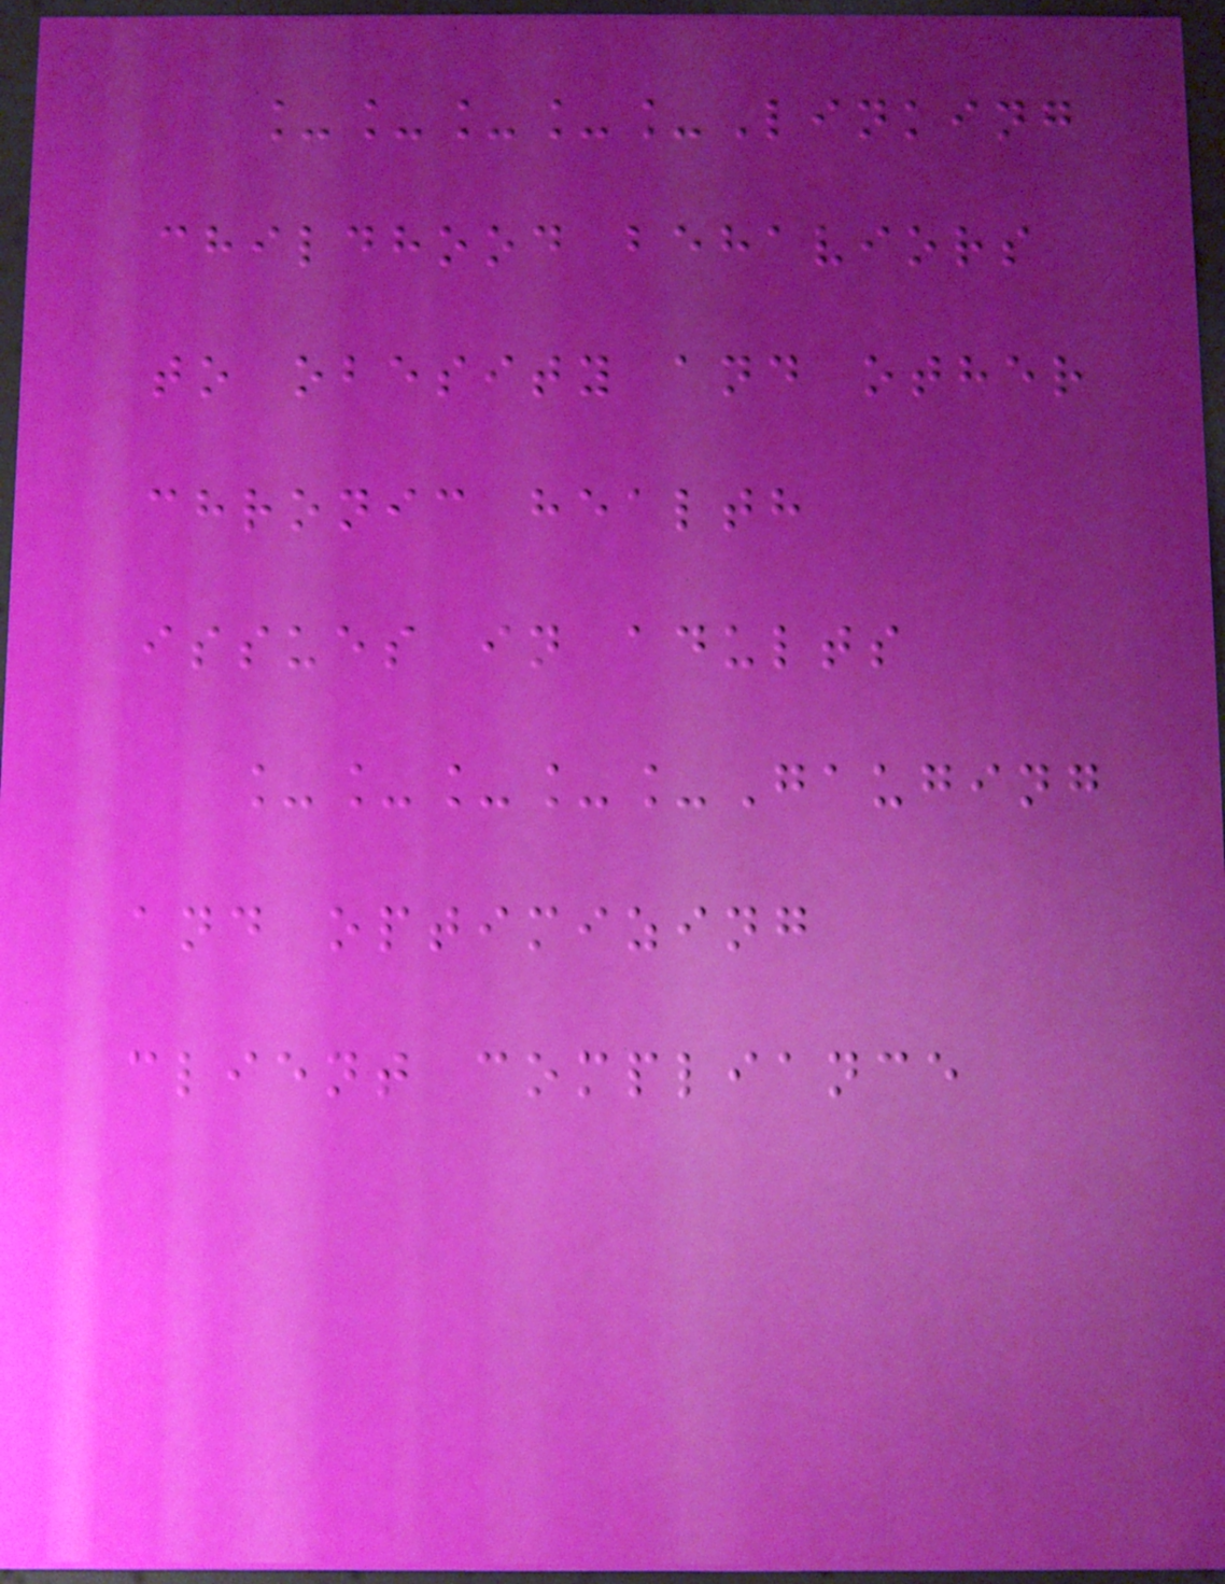_____Linking
childhood behaviors
to obesity and other
chronic health
issues in adults
_____Gauging
and optimizing
client compliance
